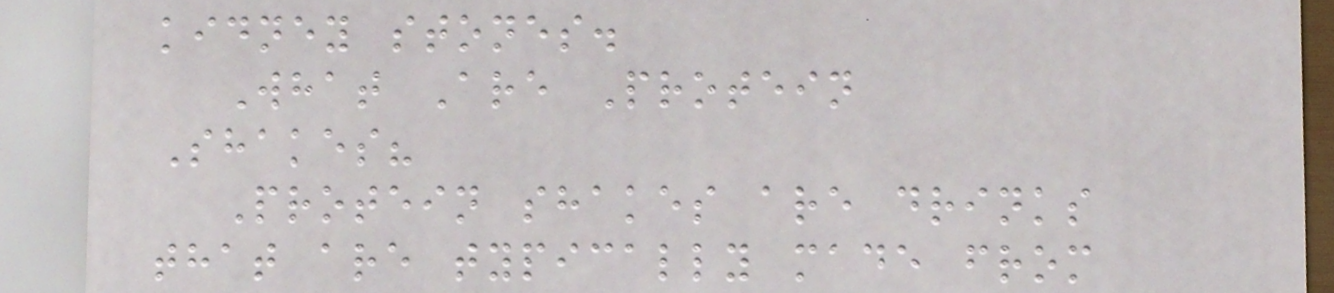kidney stones.
What Are Protein
Shakes?
Protein shakes are drinks
that are typically made from
